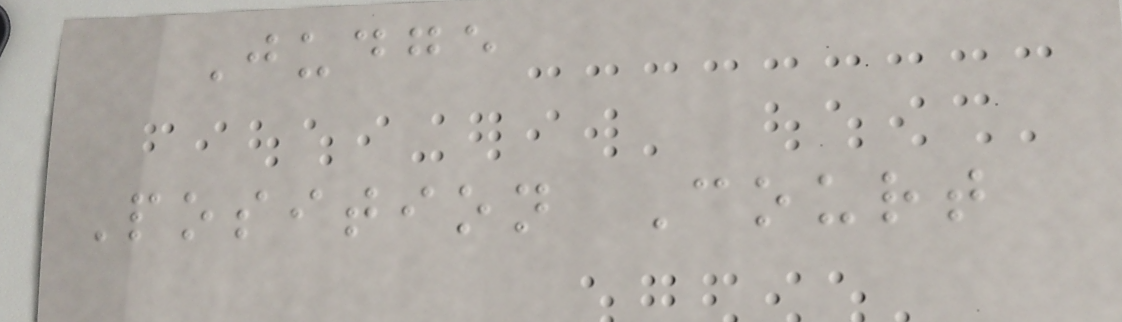Judge
Position Court
